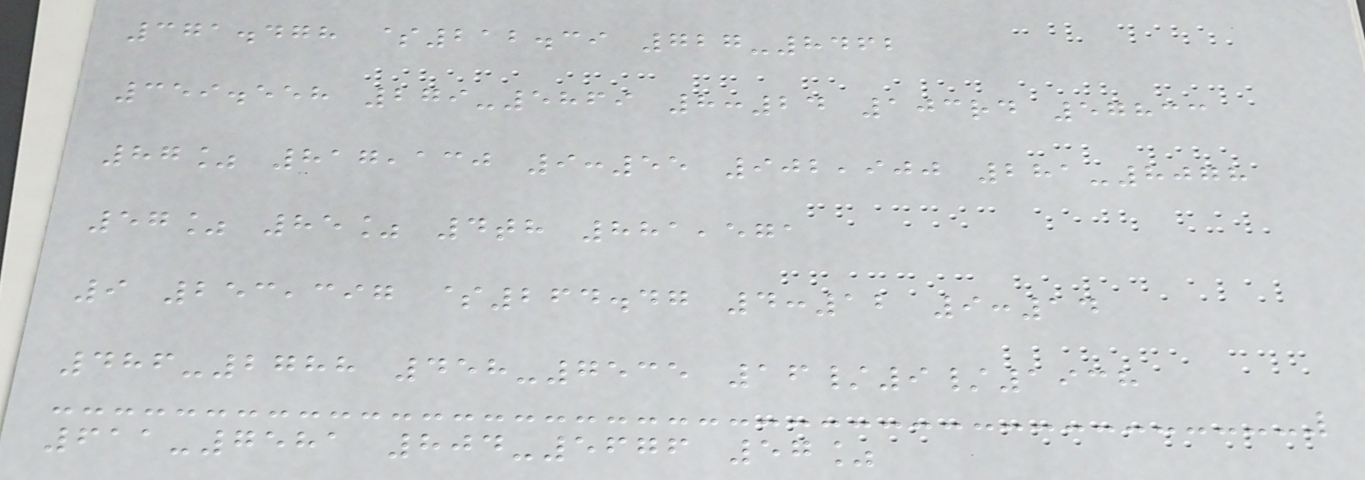371.478 $212.39 727-8462
359.558 279-5869 8:24 103rd 57833
87% 817,130 9:55 902,900 281-8078
57% 85% 4th 881,571
9 253,397 $264.47 4:12 9:14
486-2788 458-7535 16/9/1938
611-7581 804-5676 57%
